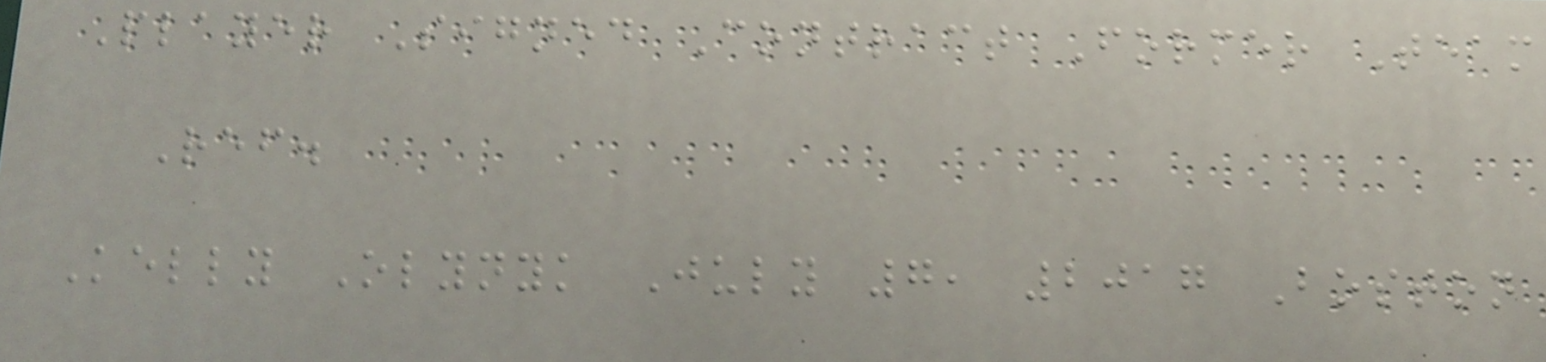Player Signed Contract Former Team
Ref.
Kelly Olynyk July 7, 2017 Boston
